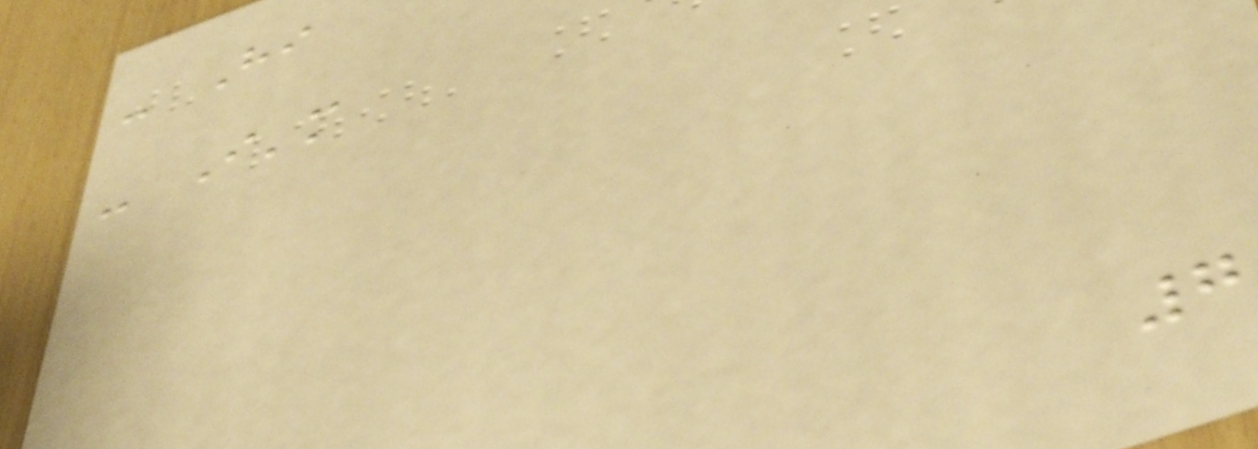- Hi
- I'm
7
